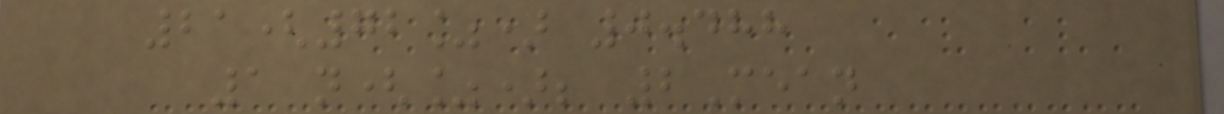21(72%) 0.488
1 n(%); 2Mean
